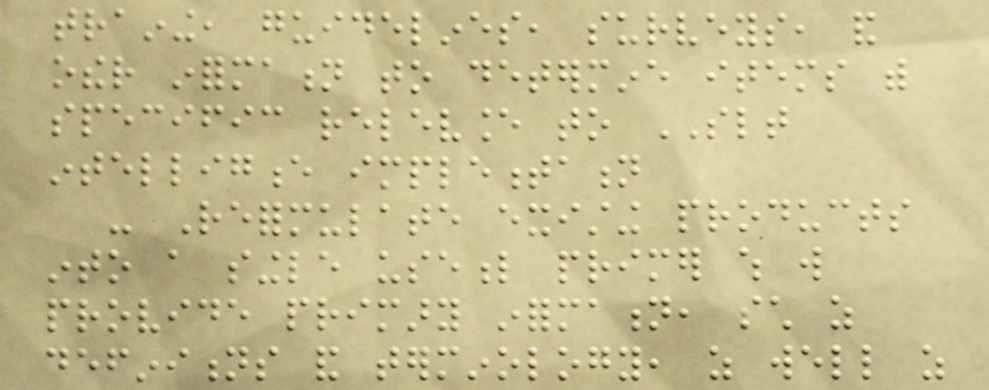training, guidelines, surveys, and
other information to determine items with
specific relevance to SLT
intelligence implementation
- Reformulate existing products
into a single useful primer which will
provide primary information, such as
definitions and terminology, as well as
